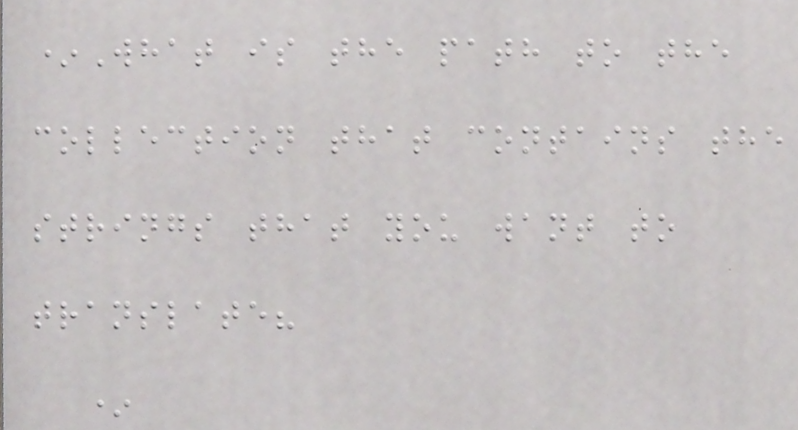*What is the path to the
collection that contains the
strings that you want to
translate?
*
